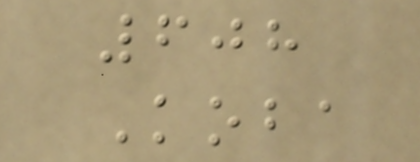608
Koba
